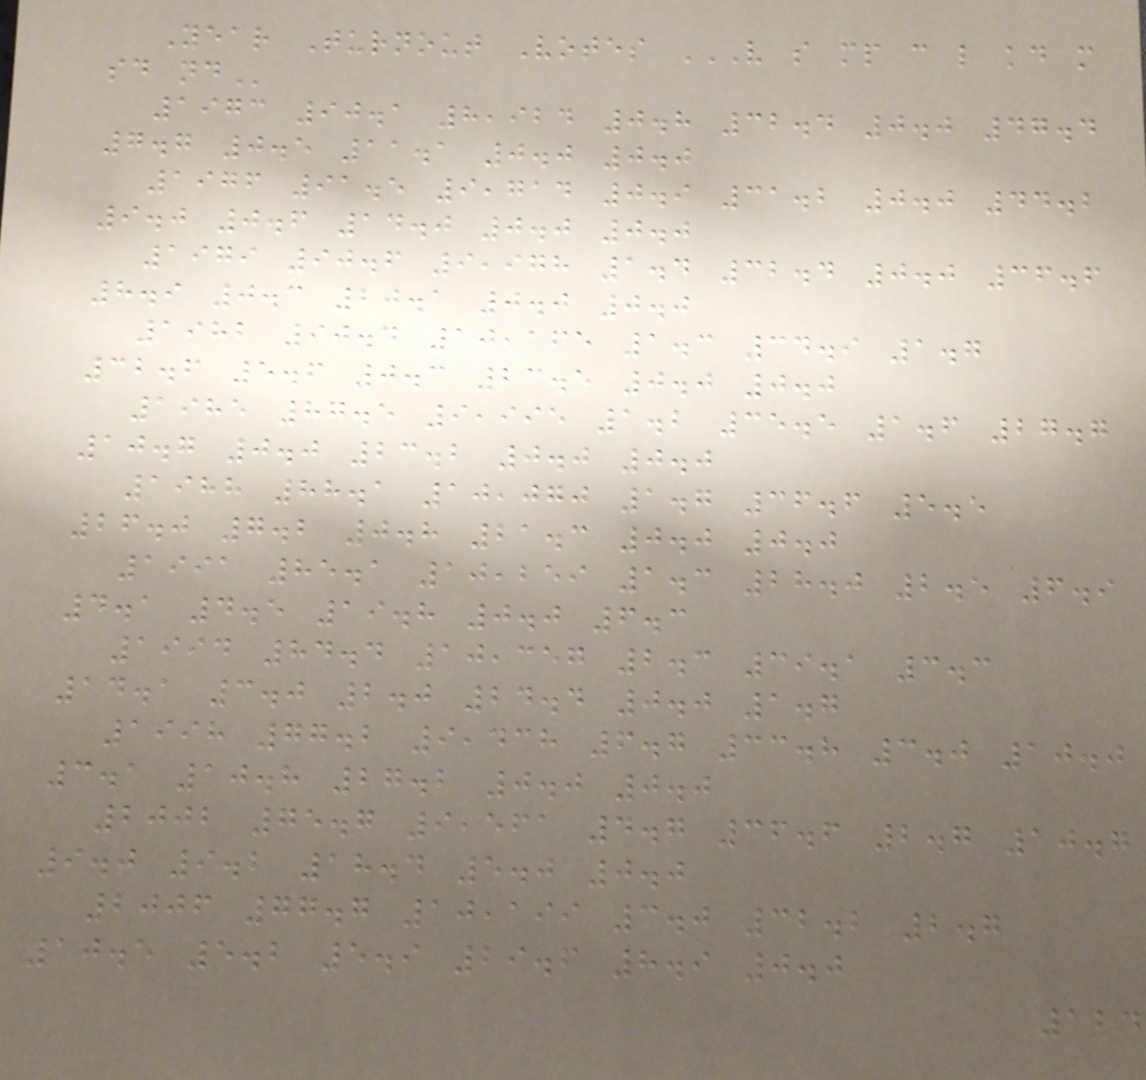Year Turnout Votes V S MP C L KD M
SD ND
1973 90.1 8,924 0.8 32.4 0.0 47.4
7.7 0.5 11.1 0.0 0.0
1976 91.5 9,714 0.9 31.2 0.0 44.2
9.0 0.6 14.0 0.0 0.0
1979 90.6 9,978 1.4 32.4 0.0 36.6
8.9 0.3 20.1 0.0 0.0
1982 90.4 10,165 1.3 34.9 1.7
32.6 5.6 0.3 23.5 0.0 0.0
1985 87.5 9,995 1.2 35.5 1.6 27.7
10.7 0.0 23.2 0.0 0.0
1988 88.1 10,070 1.7 36.6 5.5
26.0 7.2 0.8 21.3 0.0 0.0
1991 85.1 10,259 1.3 28.0 2.5 6.9
4.1 4.5 19.8 0.0 6.3
1994 84.4 10,357 2.3 39.1 3.3
14.1 3.0 2.0 24.4 0.0 1.7
1998 77.2 9,438 6.7 33.8 3.0 10.0
3.1 10.8 27.2 0.0 0.0
2002 75.7 9,561 4.7 36.6 2.7 10.7
9.0 9.2 18.4 5.0 0.0
2006 77.7 10,199 3.0 32.2 2.7
10.5 5.2 5.9 29.6 8.9 0.0
124
